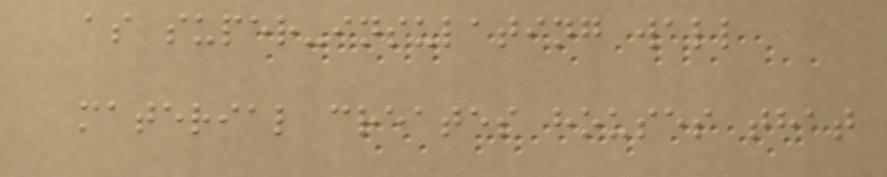as super-insulating wall
material creates houses that
